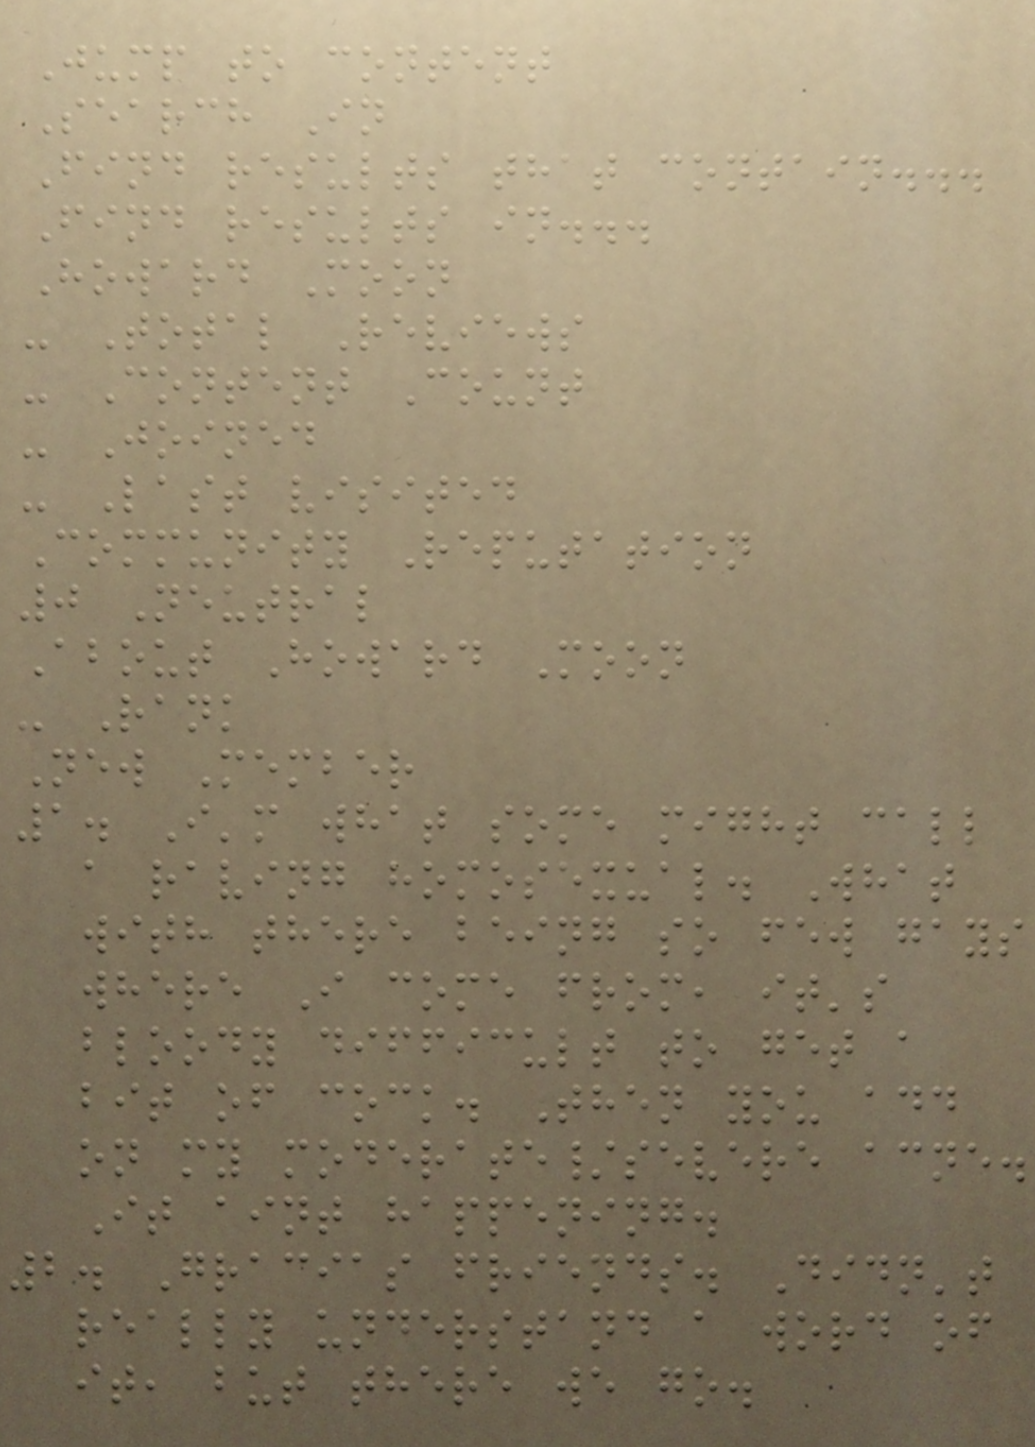Jump to content
Search In
Find results that contain...
Find results in...
Howard Moon
- Total Reviews
- Content Count
- Joined
- Last visited
Community Reputation
0 Neutral
About Howard Moon
- Rank
New Member
1. I'm what some might call
a raving homosexual. What
with there being so few gays
where I come from, it's
bloody difficult to get a
bit of cock. Then you add
on my moderate/severe acne.
It aint happening.
2. Gracias friends. Didn't
really understand a word of
it, but there we go.
